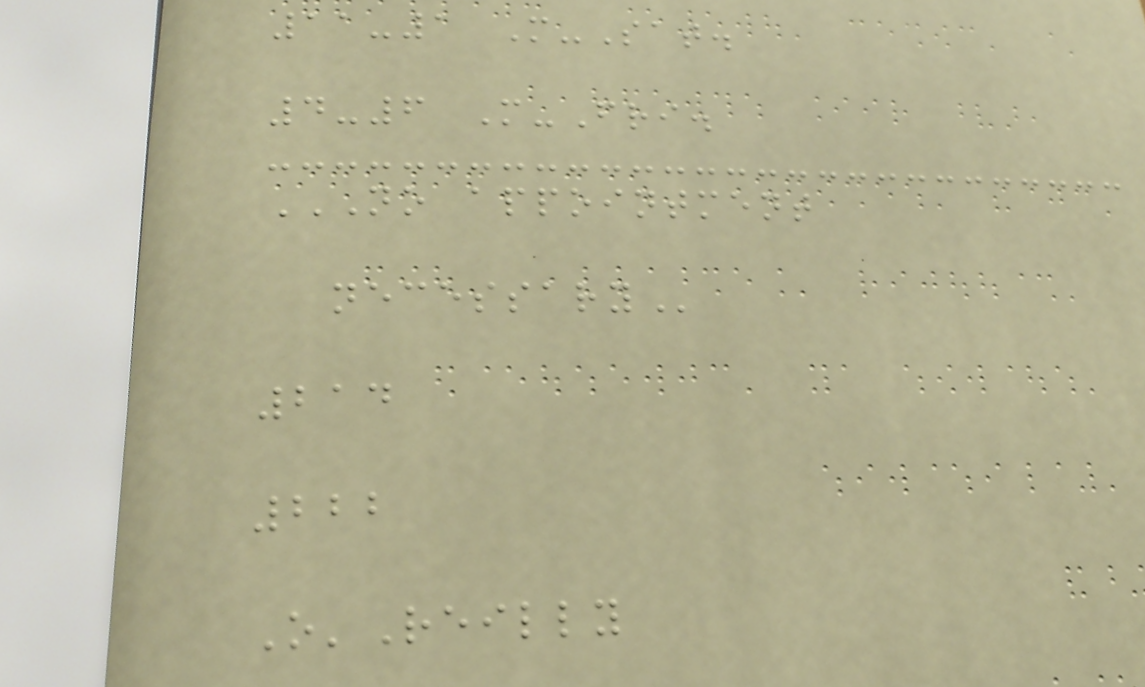11-1 M-Sat.
4-6 M-Fri.
NO APPOINTMENT
NECESSARY
214
222
O'Reilly
